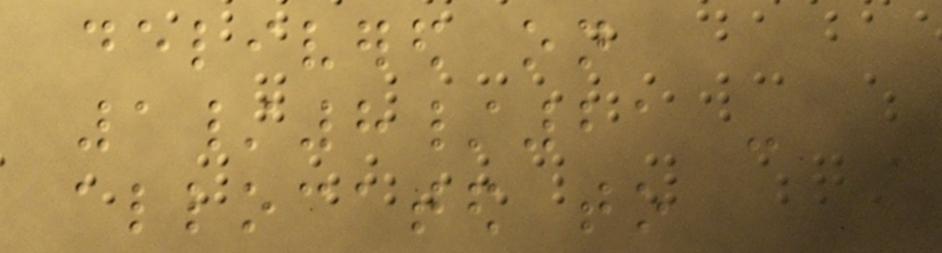delivered on
1/8/21 -
allocated to
